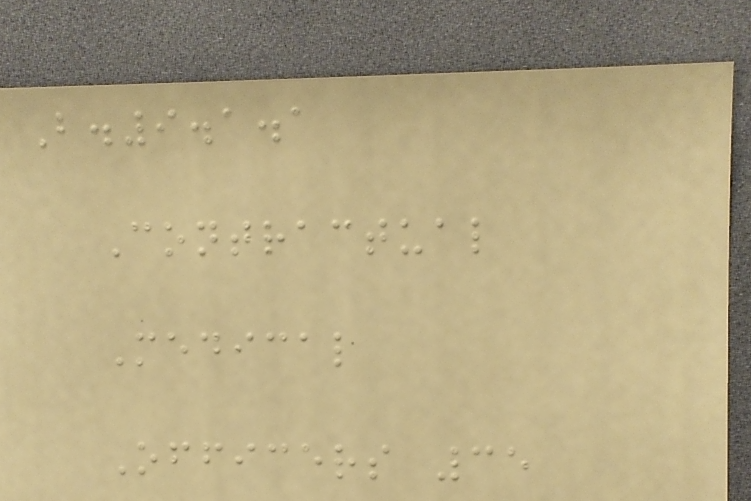B.9.1.1
Contractual
Medical
Officers 35
